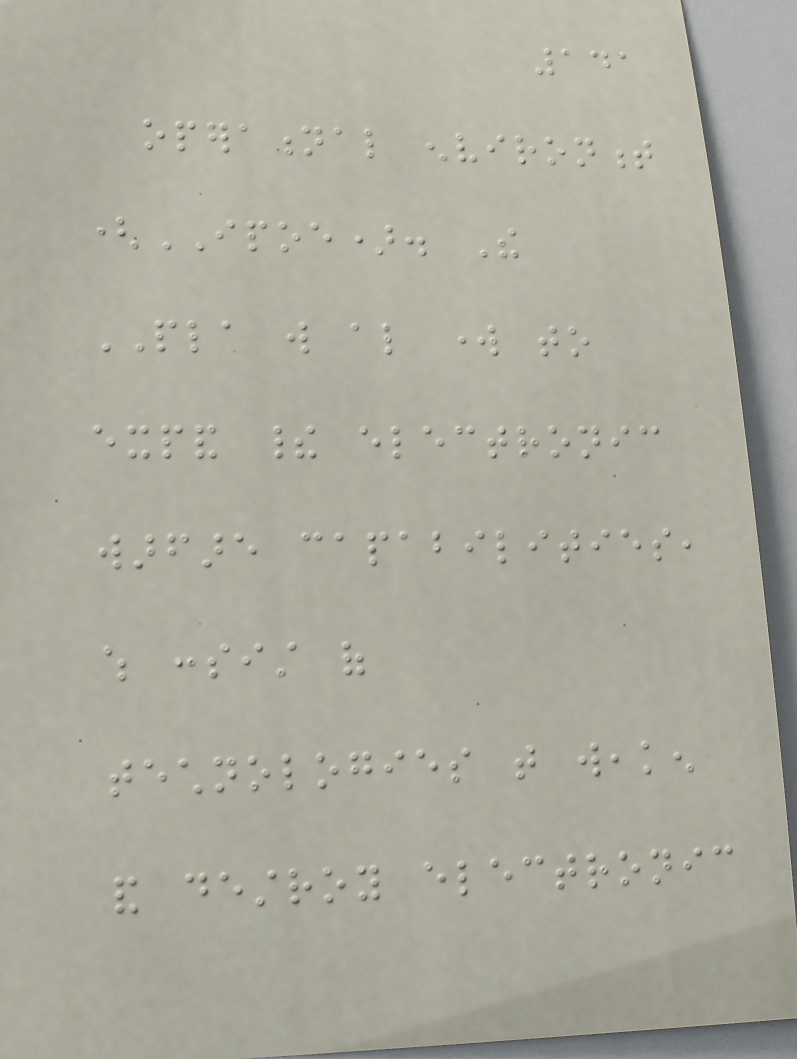141
operational environment
(IPOE). The
PLA will also work to
expand their electronic
warfare capabilities,
which consist of
technologies that weaken
and destroy electronic
